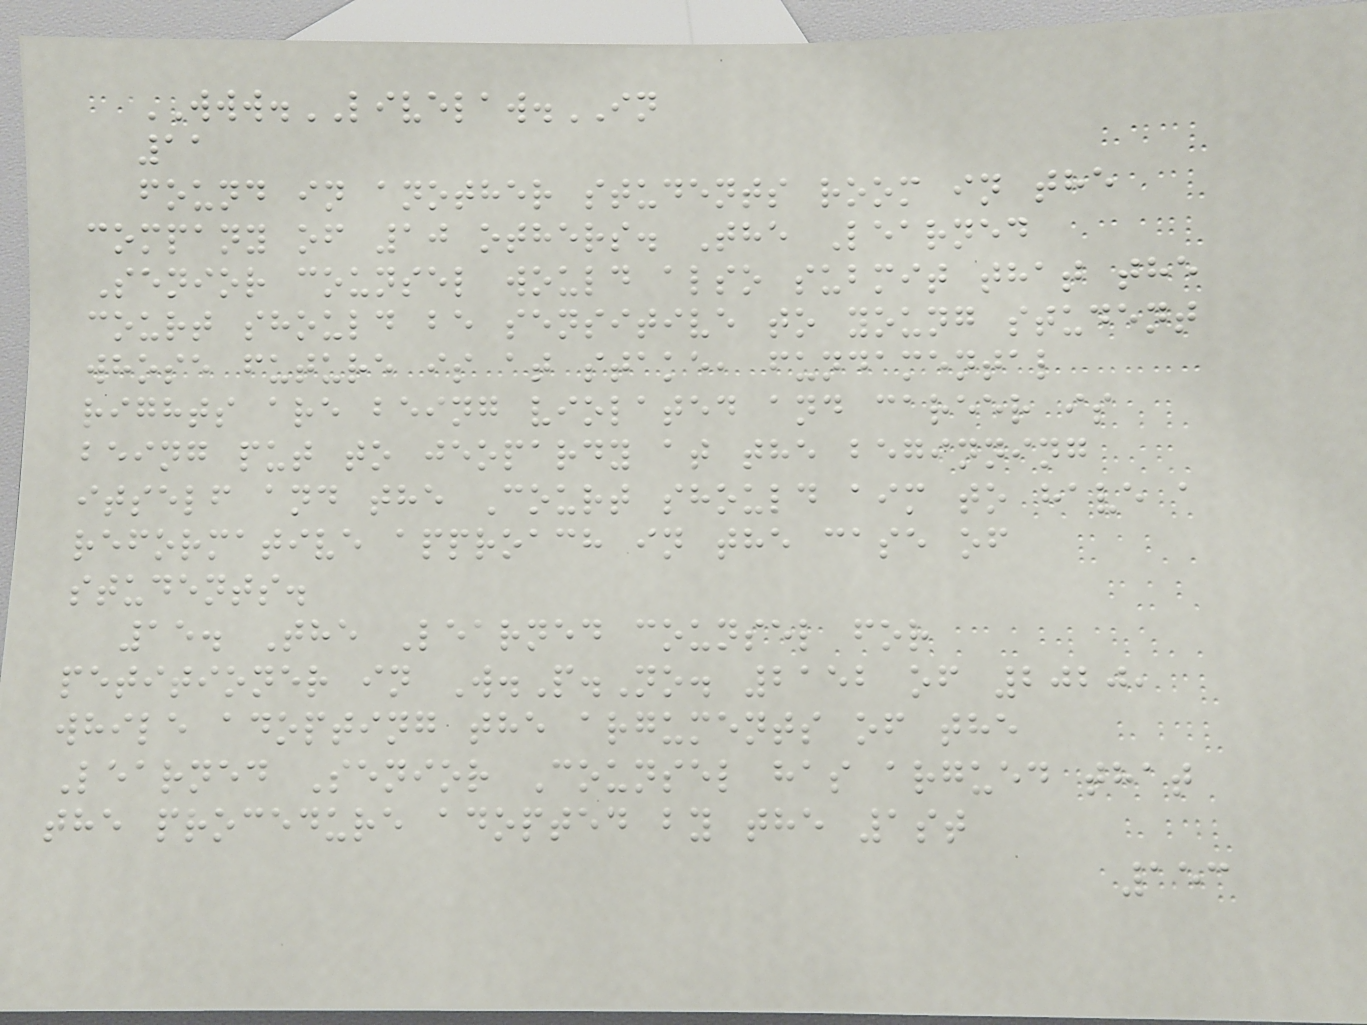WWW.LIVELAW.IN
11
found in another students room in the
company of 10 others. The Learned
Senior counsel would also submit that the
court should be sensitive to young student
whose future is at stake, fundamental
rights are being violated and career is
being put to jeopardy at the beginning
itself and the Court should aim to have a
reformative approach in the case of
students.
15. The Learned counsel for
petitioner in W.P.No. 2152 of 2020,
while adopting the arguments of the
Learned Senior Counsel has argued that
the procedure adopted by the 1st
153
